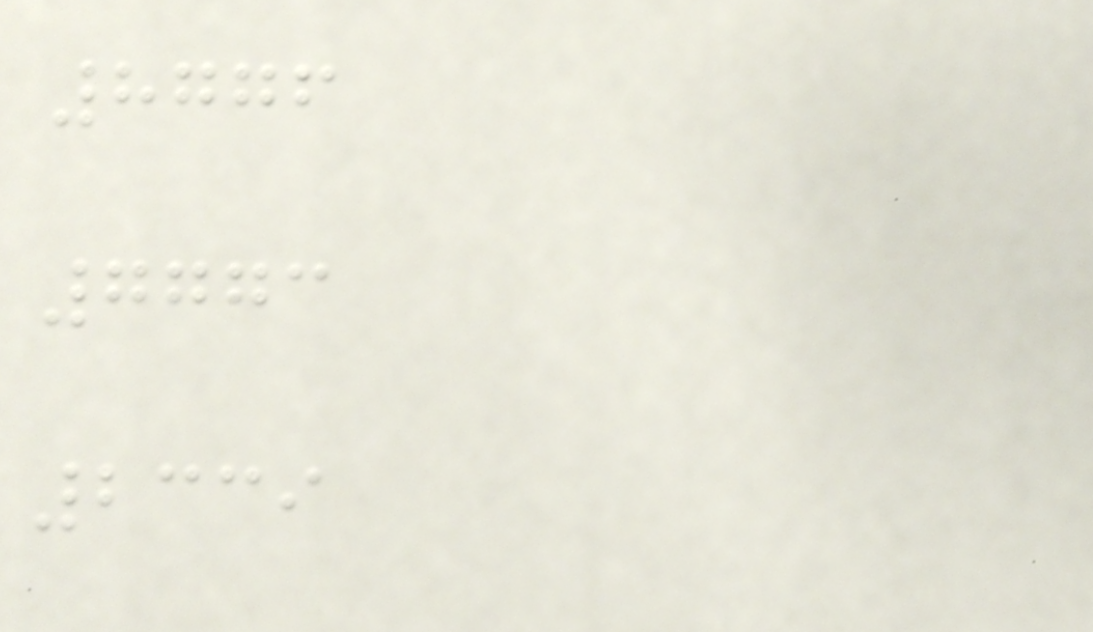8776
7773
2339
